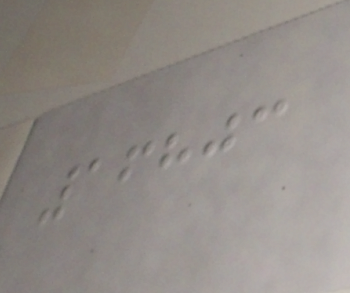16803
